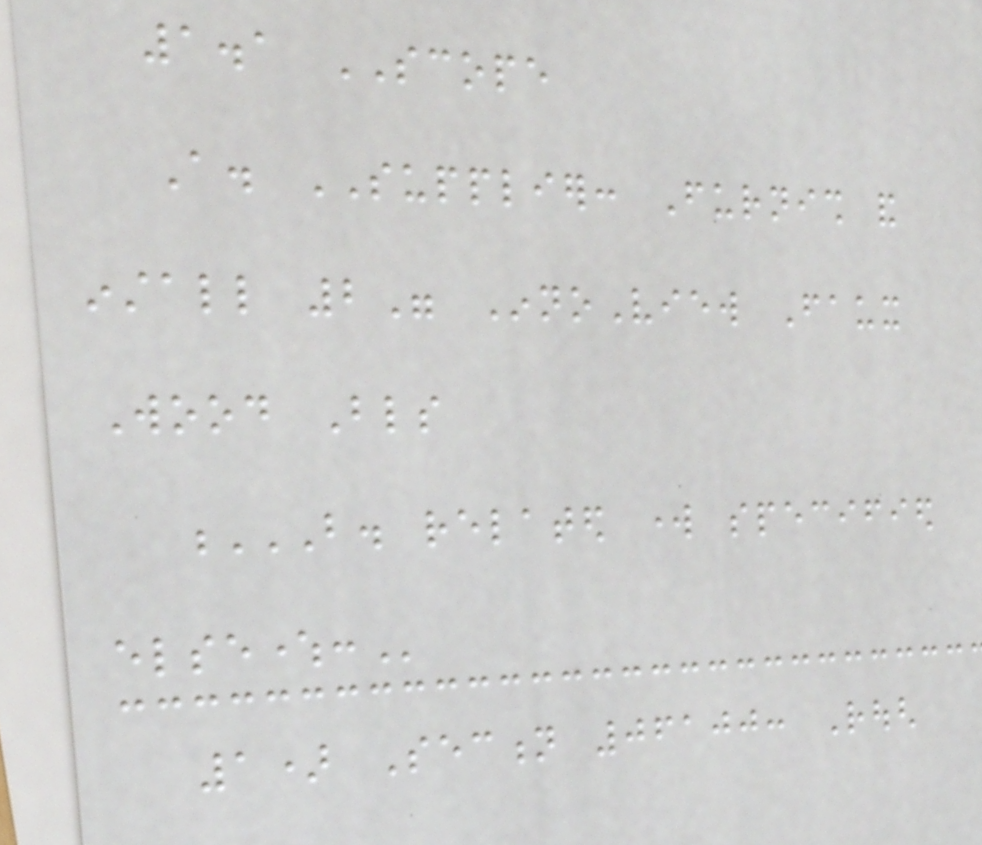1.1 SCOPE
A. SUPPLIER: Furnish and
install 2" InnoView Faux
Wood Blinds
B. RELATED WORK SPECIFIED
ELSEWHERE:
1) Section 06100: Rough
